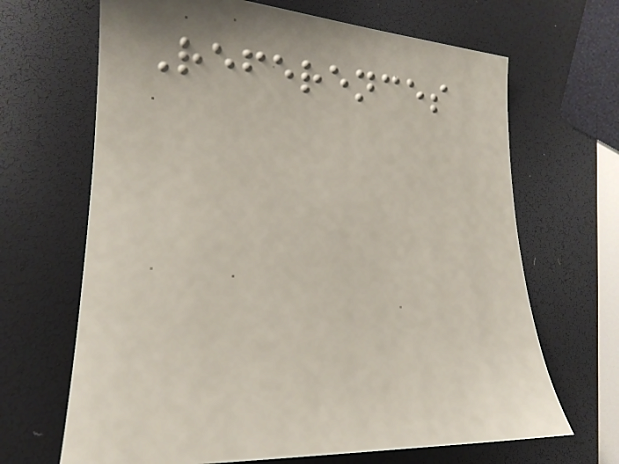References
